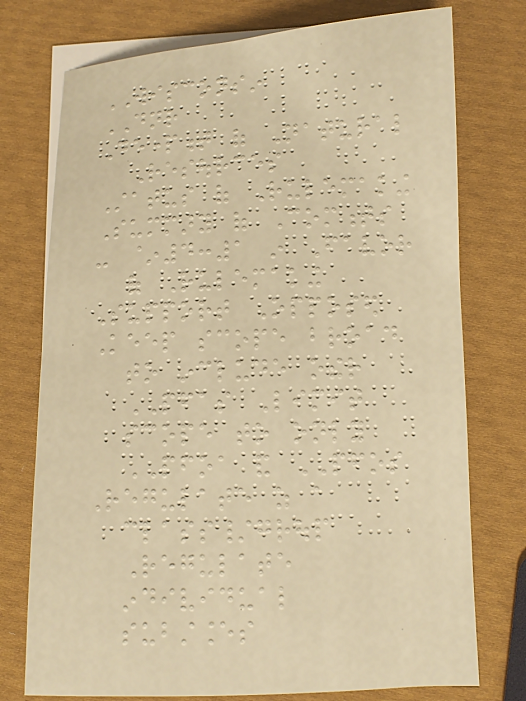WISCONSIN
DNR
Department of Natural
Resources
Status of Rulemaking
Summary of Comments
- ~4:1 in Favor
of Rulemaking
Support Opposed
Keep scope broad
to include other
PFAS Limit
scope to only
PFOA and PFOS
Regulate as a
class/group
Regulate
individual
substances
